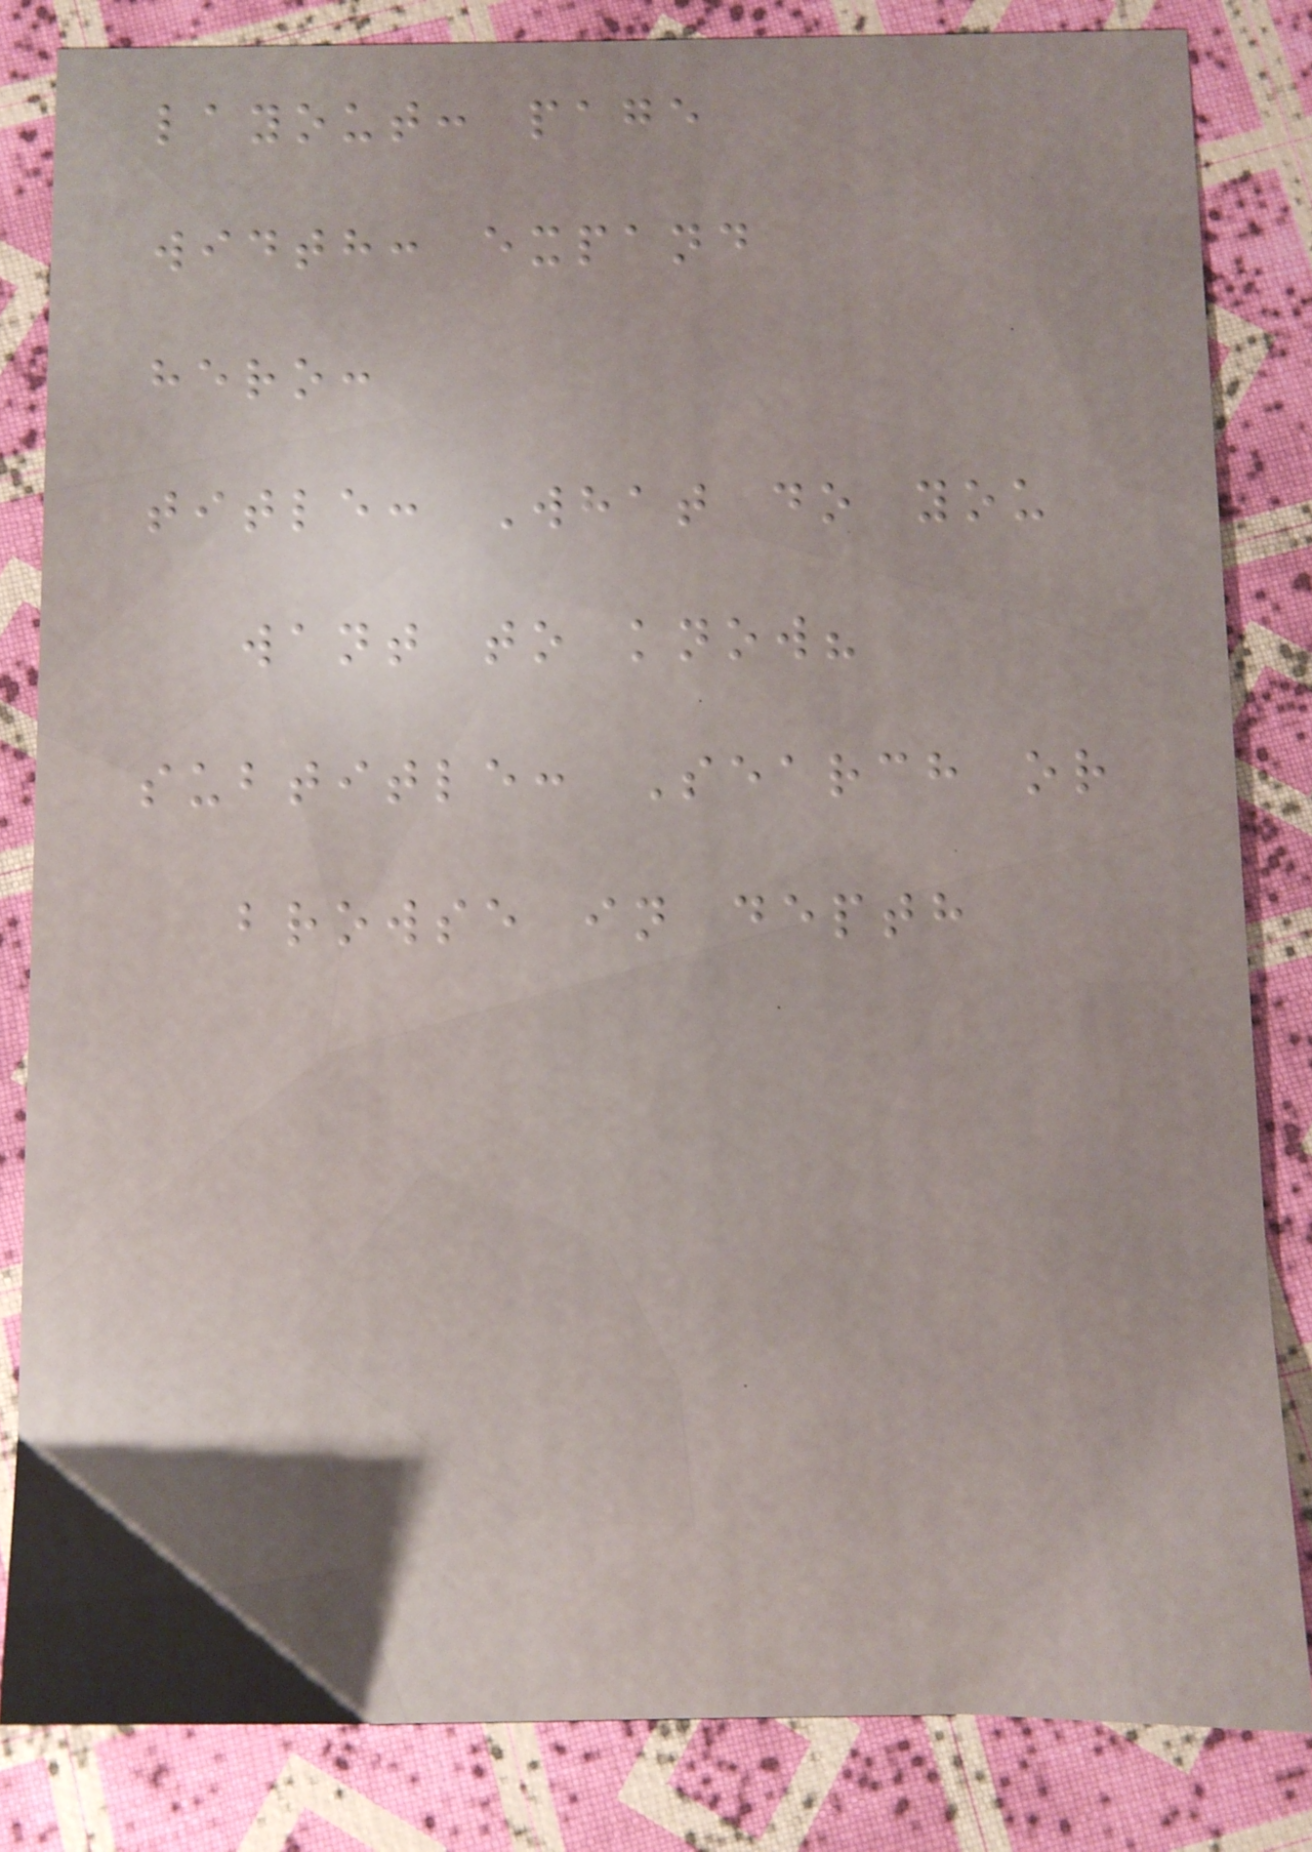layout: page
width: expand
hero:
title: What do you
want to know?
subtitle: Search or
browse in depth
